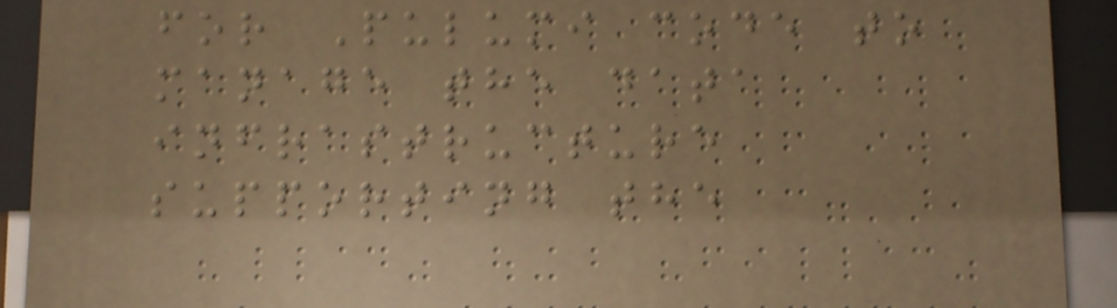for Pulumi code to
manage the data
infrastructure
supporting the
